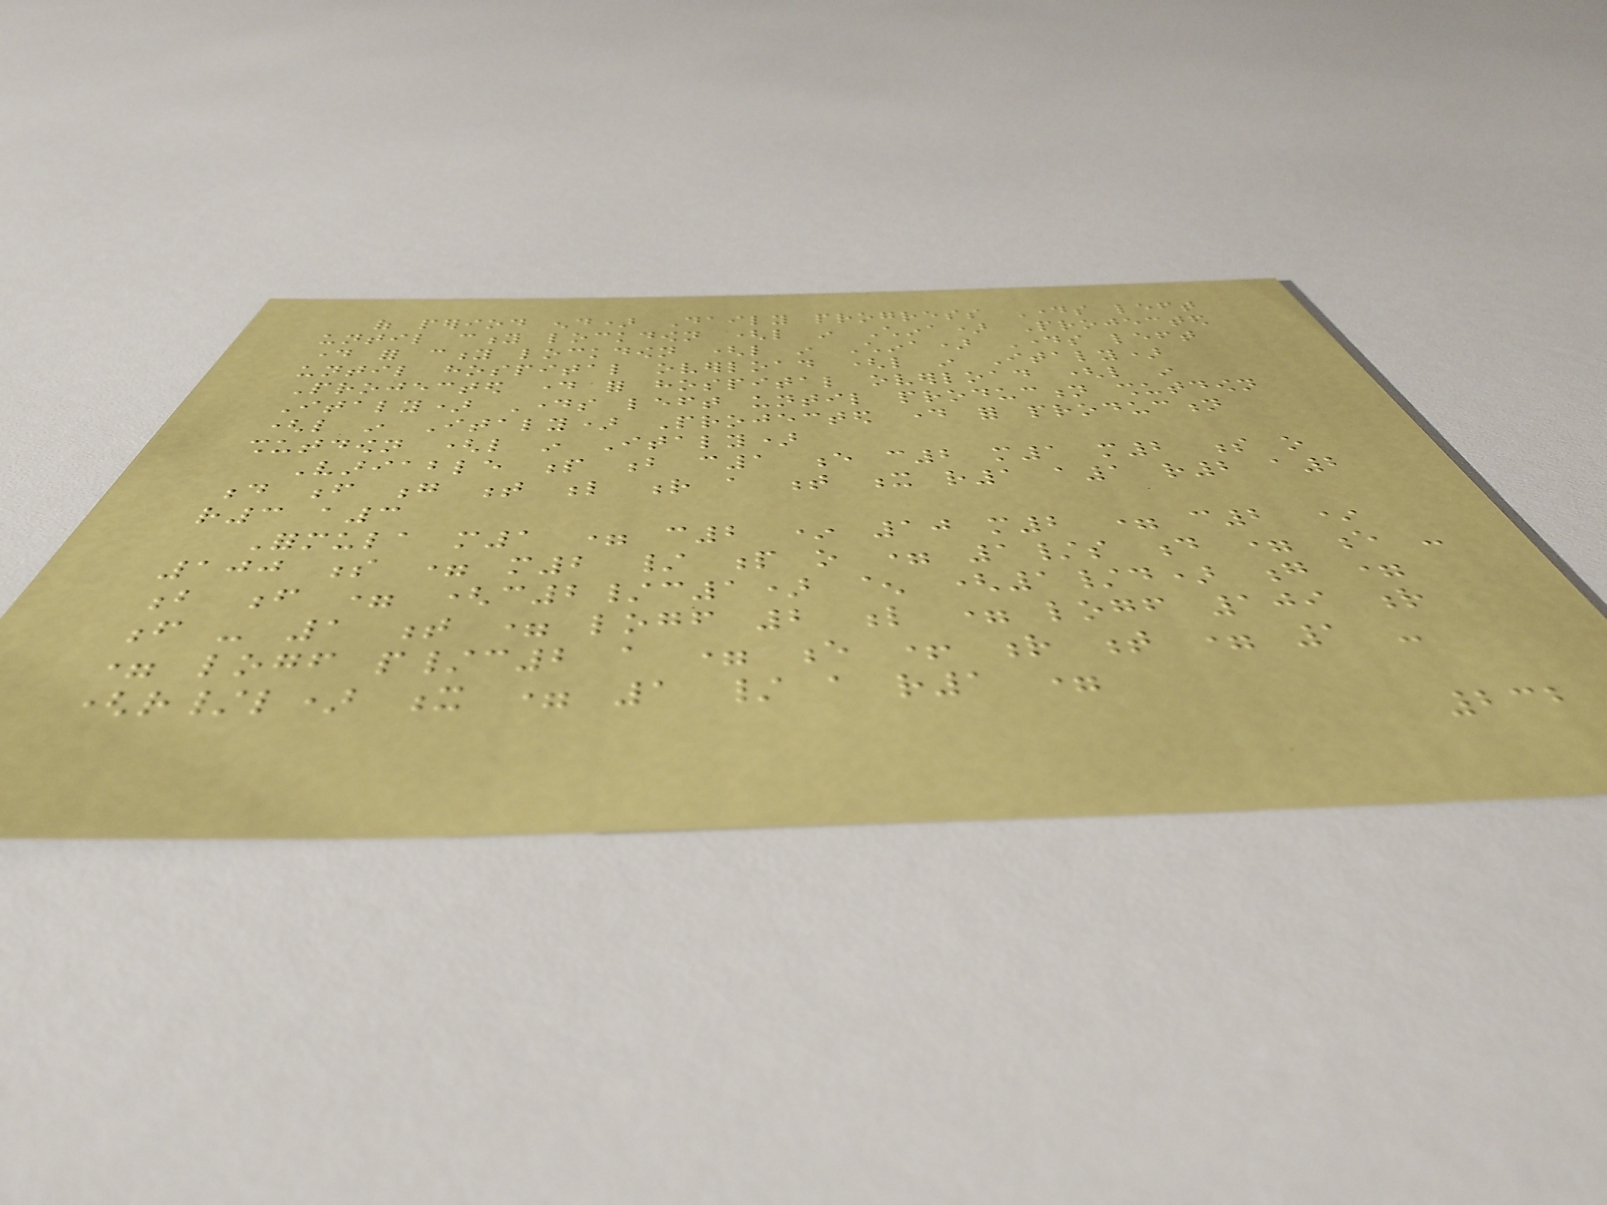of period end) Daily progress Days left
until city lockdown (like in China) Projected
day for city lockdown (like in China) Days left
until hospital overload (like in Italy)
Projected day for hospital overload (like in
Italy) Days left until production shutdown
(like in Italy) Projected day for production
shutdown (like in Italy)
Variable p b c1 e c2 m1 m2 s o
d f g t l r a t x r1 a1 r2 a2
r3 a3
Formula m1 = c2 * 10 m2 = c2 *
100 s = m2 / p o = 1/s d = e -
b f = (c2/c1) ^ (1/d) g =
f - 1 t = logf 2 l = logf 109 r
= logf p/c2 a = e + r t = 1 -
(r/l) x = 1 / a r1 =
232
